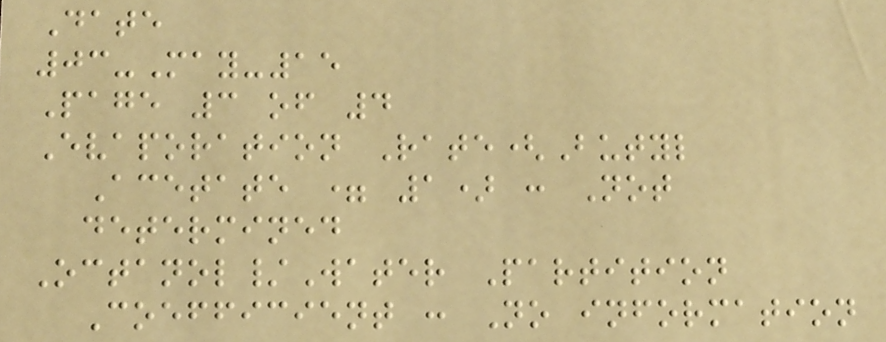Date
03-May-15
Page 3 of 4
Evaporation Rate(Butyl
Acetate = 1) : Not
determined
Octanol/Water Partition
Coefficient : No information
